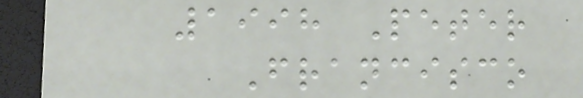1998 Peter
Francisco
